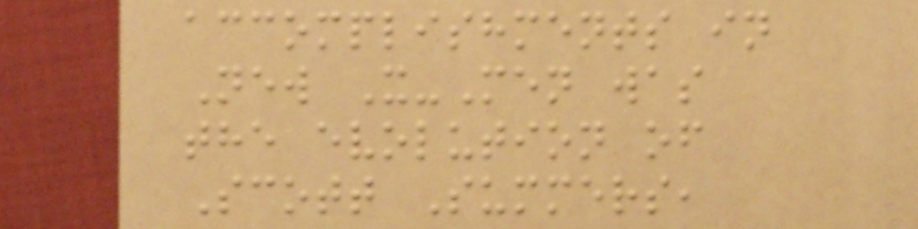accomplishments in
New X-Men was
the evolution of
Scott Summers,
